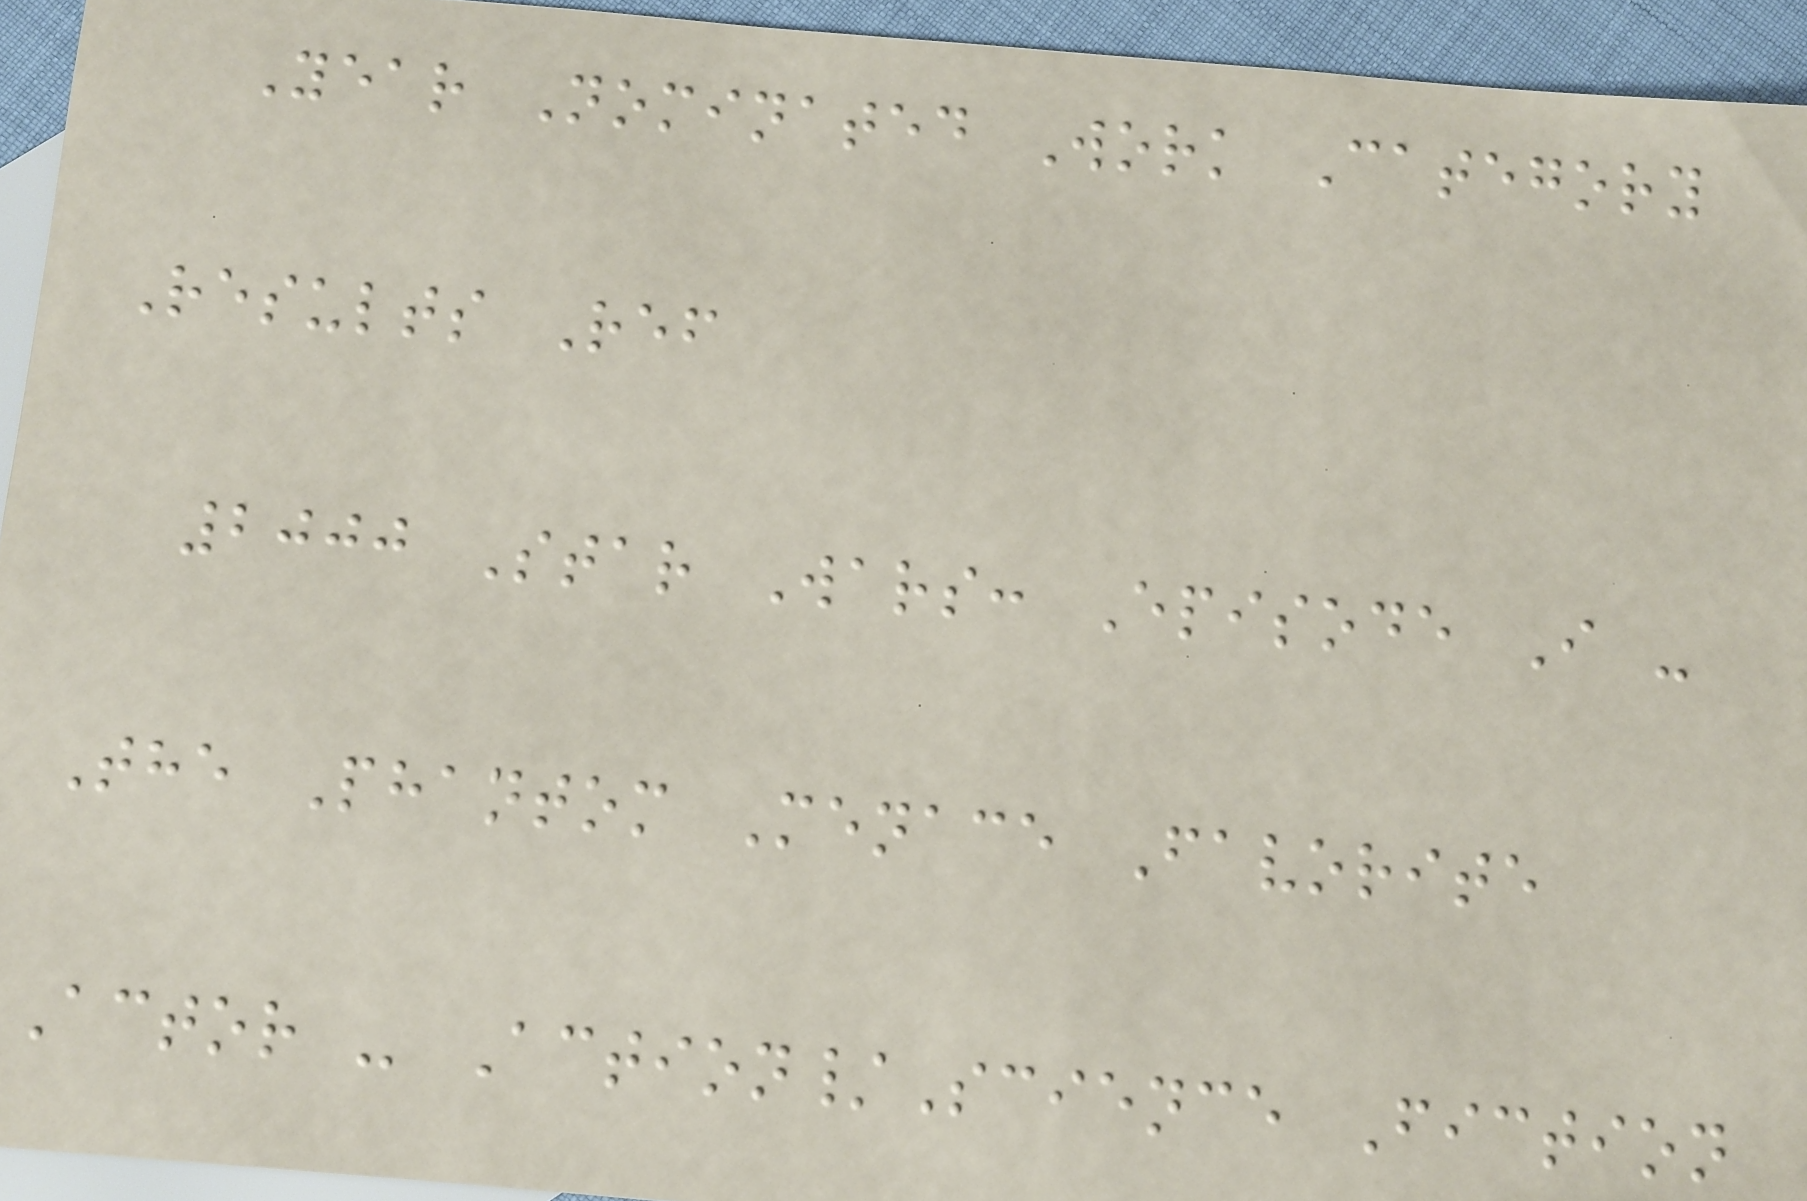Year Nominated Work Category
Results Ref
2000 Star Wars: Episode I -
The Phantom Menace Favorite
Actor - Action/Science Fiction
